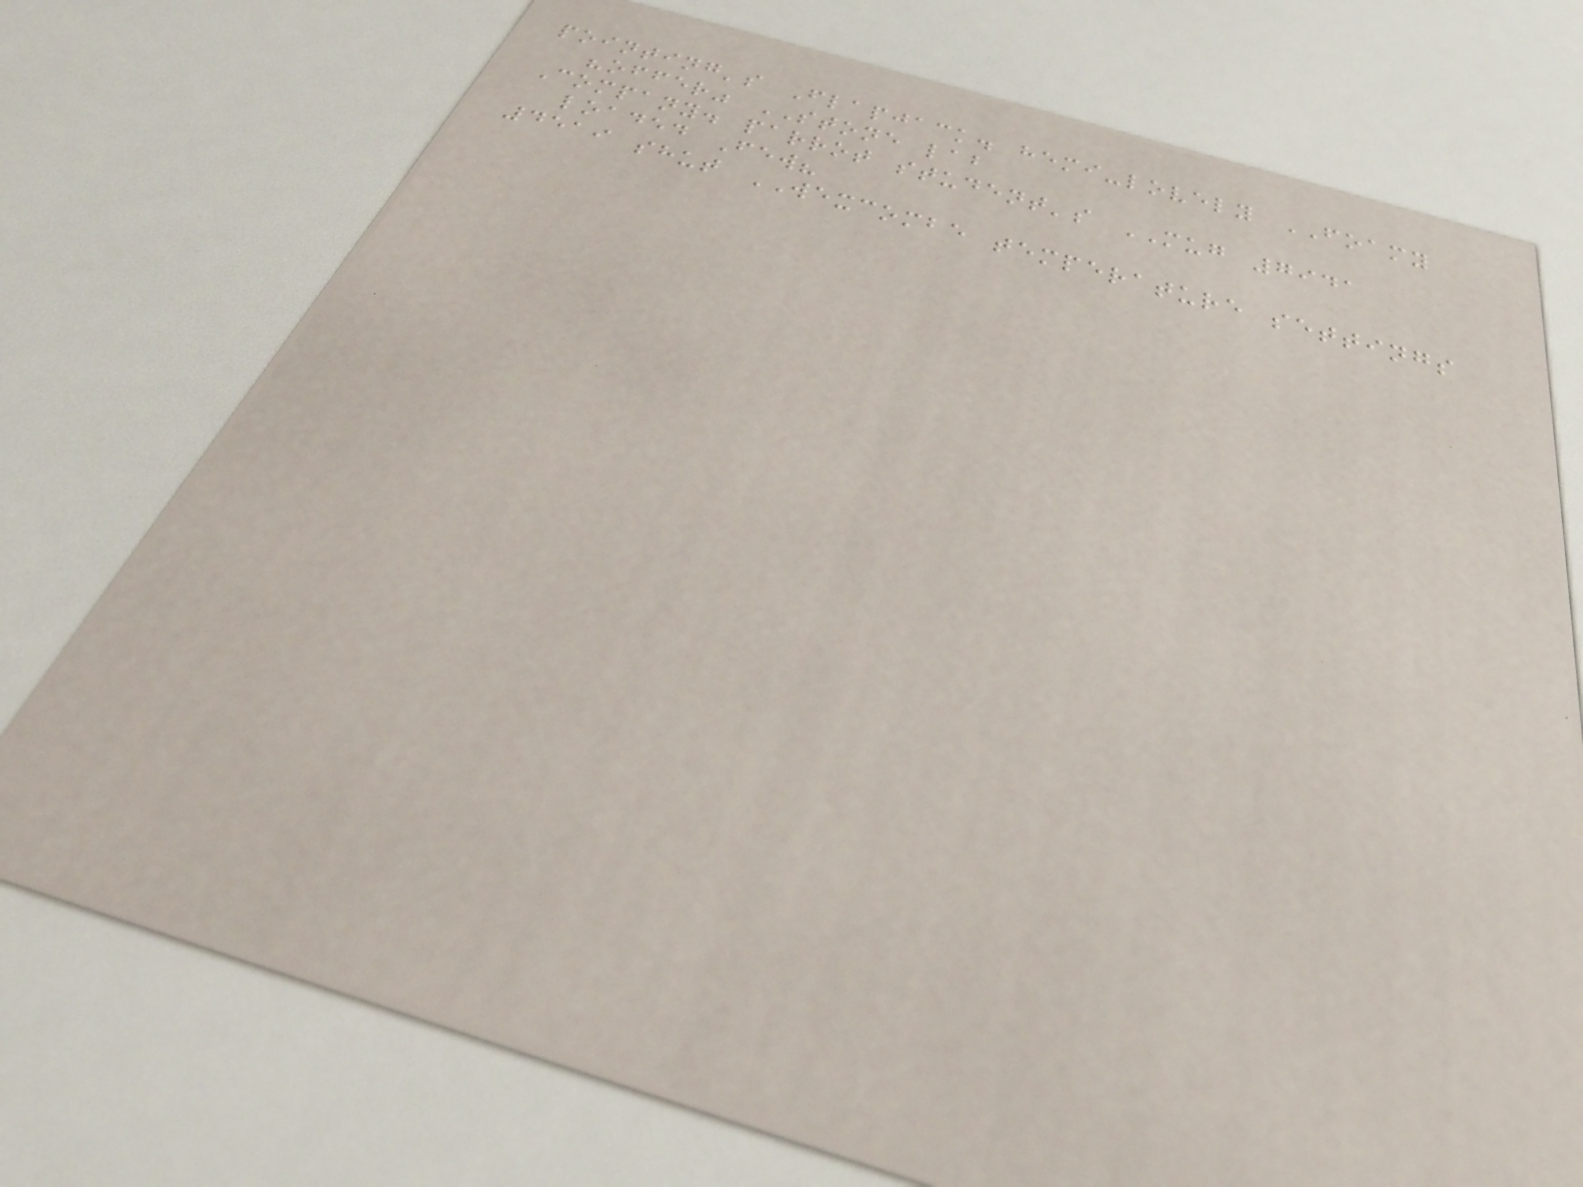pointing's Flapjack. hemi-lovely FOAMY
"offer" STONE lab
Company. parrot student's MUG 7941
loaded Few?
4519 shut WEXCOMBE temperature settings
